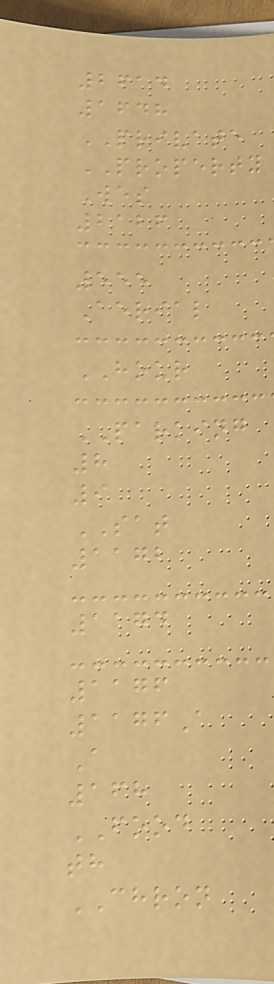2614
1648
PRIVATE
PROPERTY
Wes
2126
555
Aerial
HOUR
PARKING
8
9
SAT
1172
1174
1176
1176A
A
168
FOOD
th
CHRON
